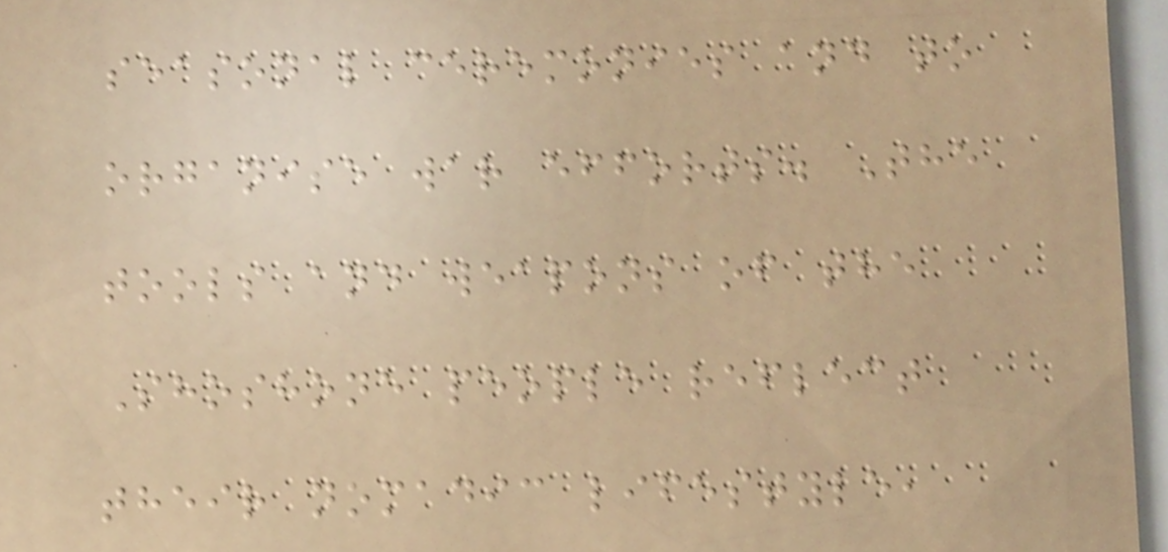seasonal ceremonies and to
organise war efforts. The
tools and weapons of the
Shoshone people reflect
their nomadic lifestyle,
